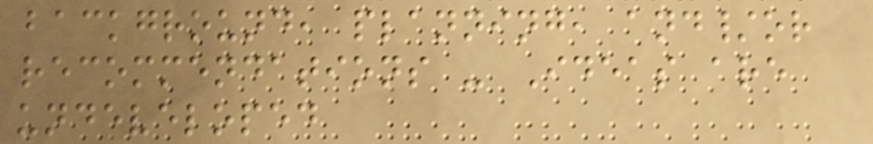background, planning, and/or
recommendations - Ideas are
undeveloped
